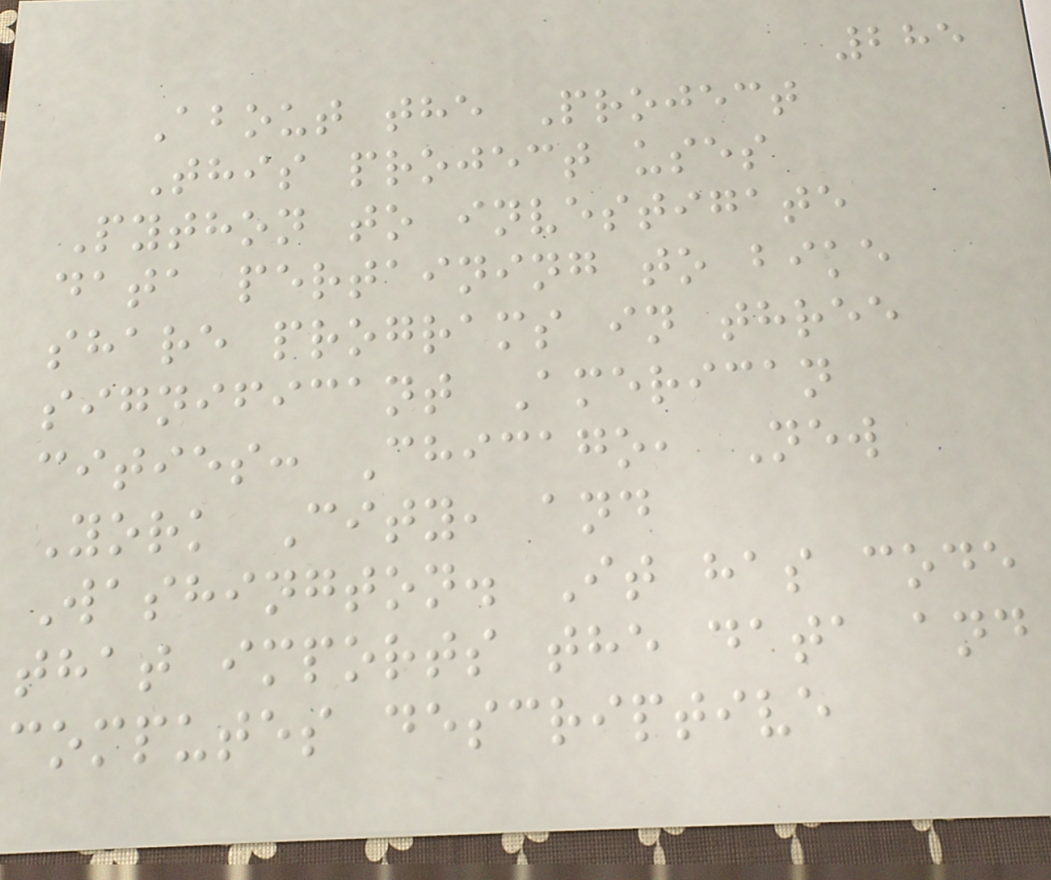285
About the Project
This project uses
Python to investigate
data pertaining to bike
share programs in three
significant American
cities: Chicago, New
York City, and
Washington. It has code
that imports the data and
computes descriptive
